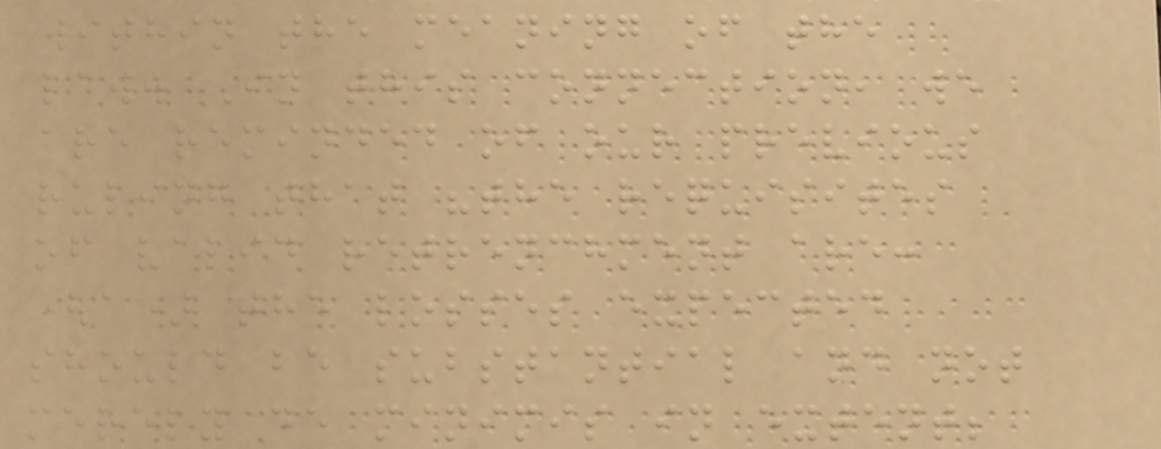within the meaning of the
law. In this connection, we
are reminded of our previous
ruling that "the requisites
of valid retrenchment are:
(a) the losses expected
should be substantial and not
merely de minimis in extent;
